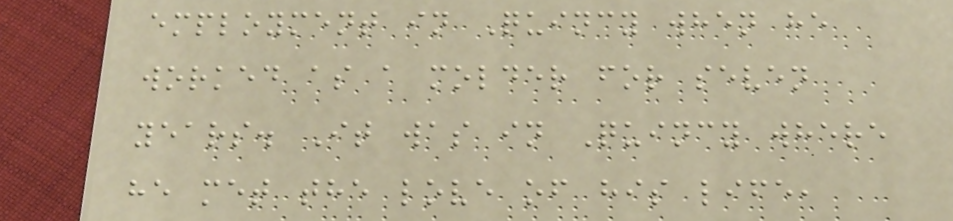employment in Quincy when he
worked as a molder for seven
years. It was in Quincy where
he met the love of his life,
